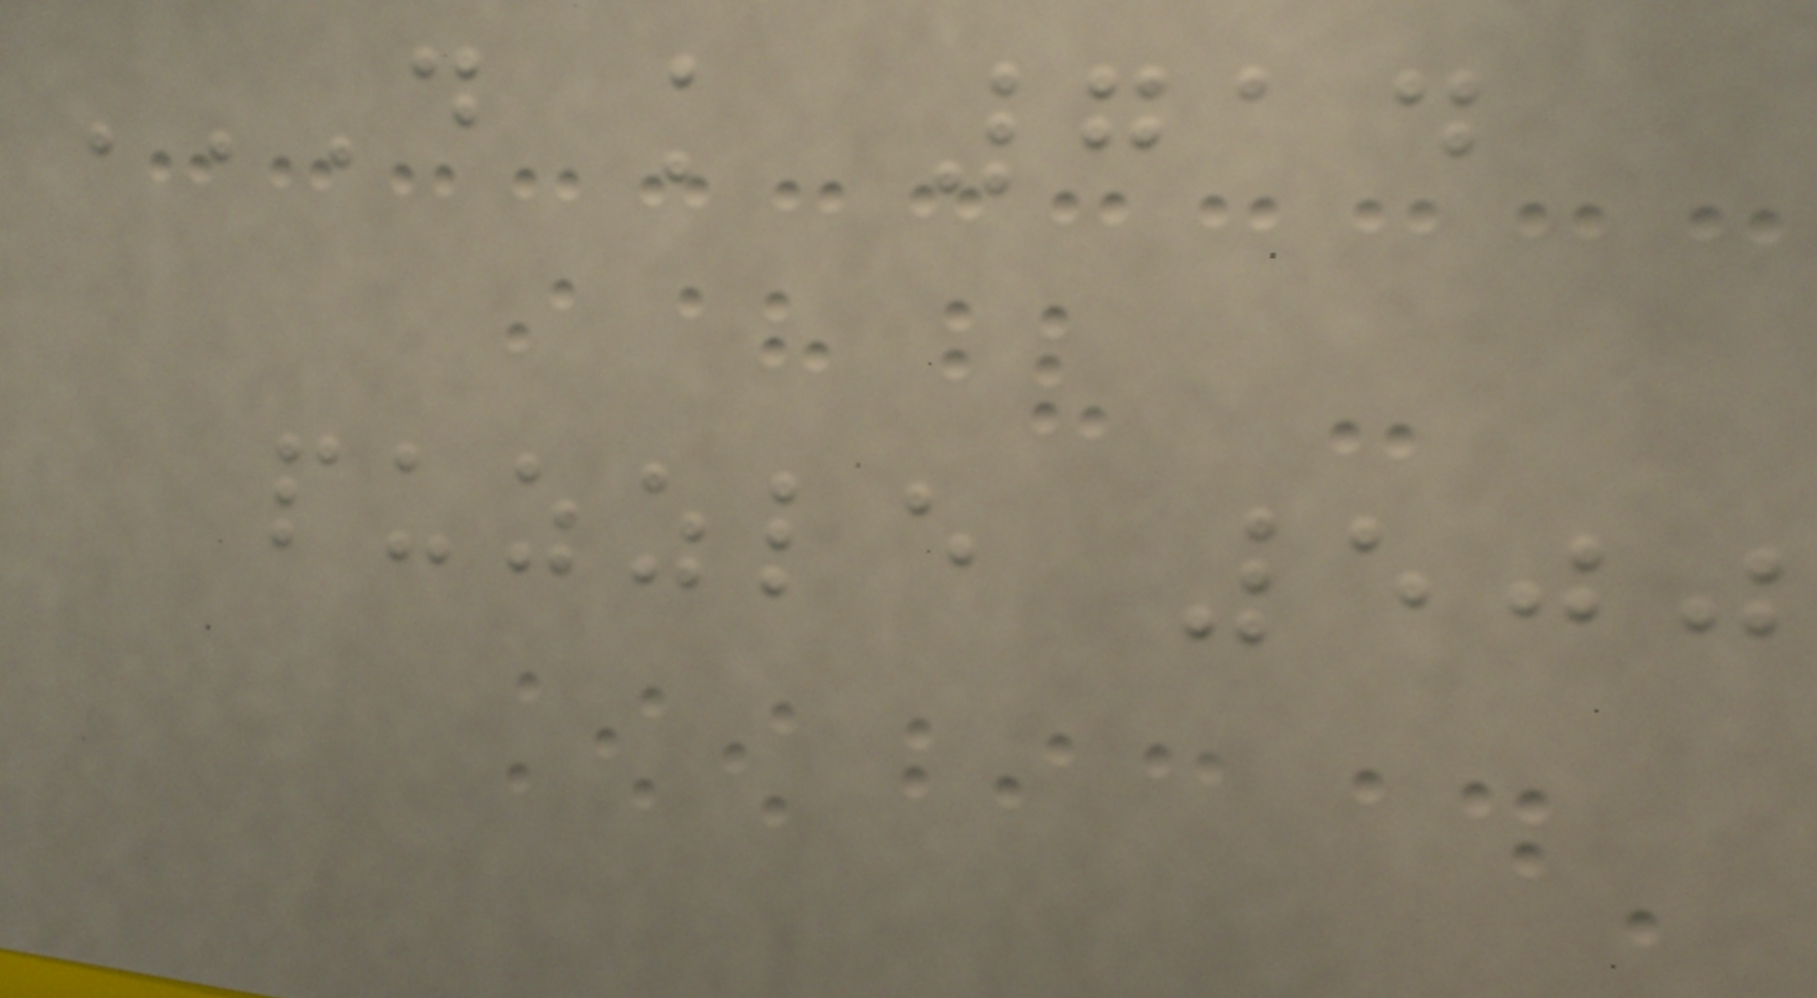D K 714
PUZZLE 500
